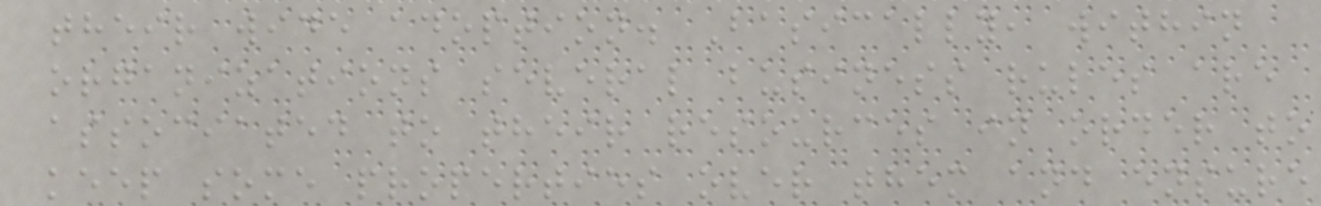their wide adoption. Basically, within
organizations several business rules are
associated to their resources in order to
keep some properties over them and ensure
